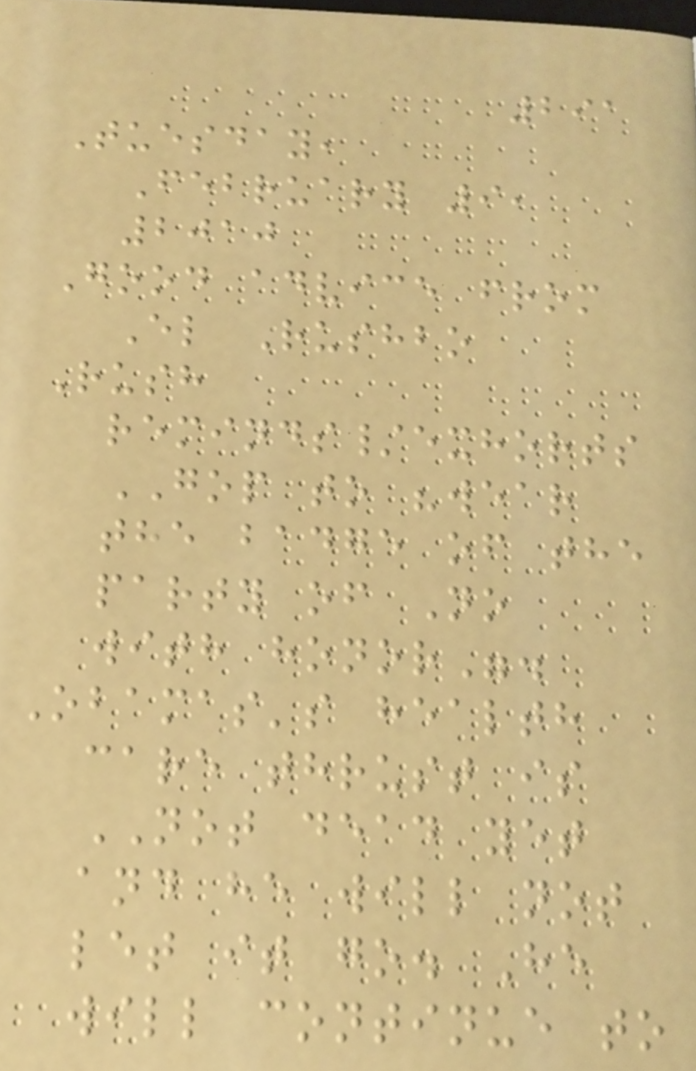291
Tuesday,
February 9,
2010
Good advice from
El Rushbo
Rush
reminds/exhorts
GOP to "wear
the badge of the
party of No
with honor".
Obamas's health
care thrust is
NOT dead yet
and he will not
let it go. He
will continue to
